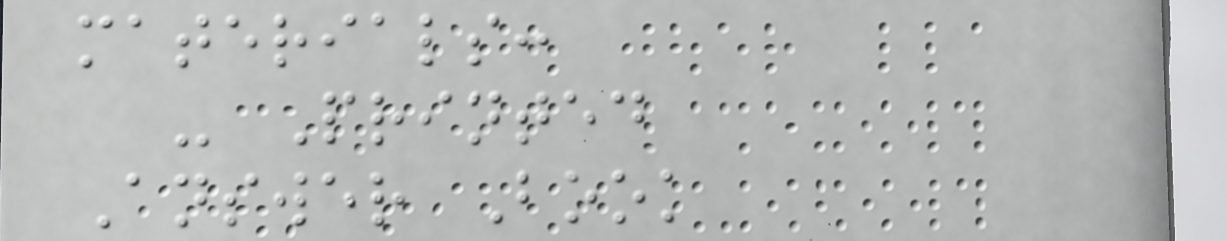materials:
- Printed
Answer Book
